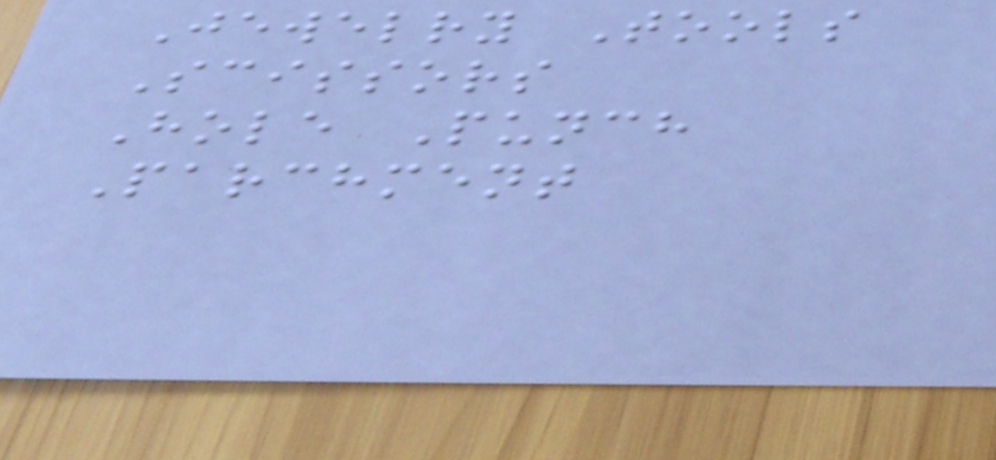Jewelry Tools
Scissors
Hole Punch
Parchment
